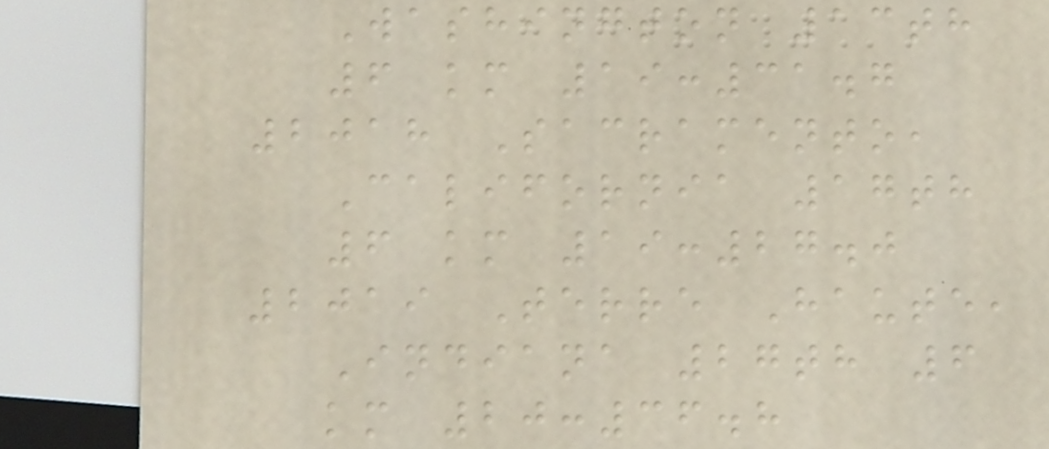Washington 13th
6 km 19:31.7
2018 Sacramento,
California 17th
6 km 19:27.0
2019 Terre Haute,
Indiana 27th 6
km 20:36.8
